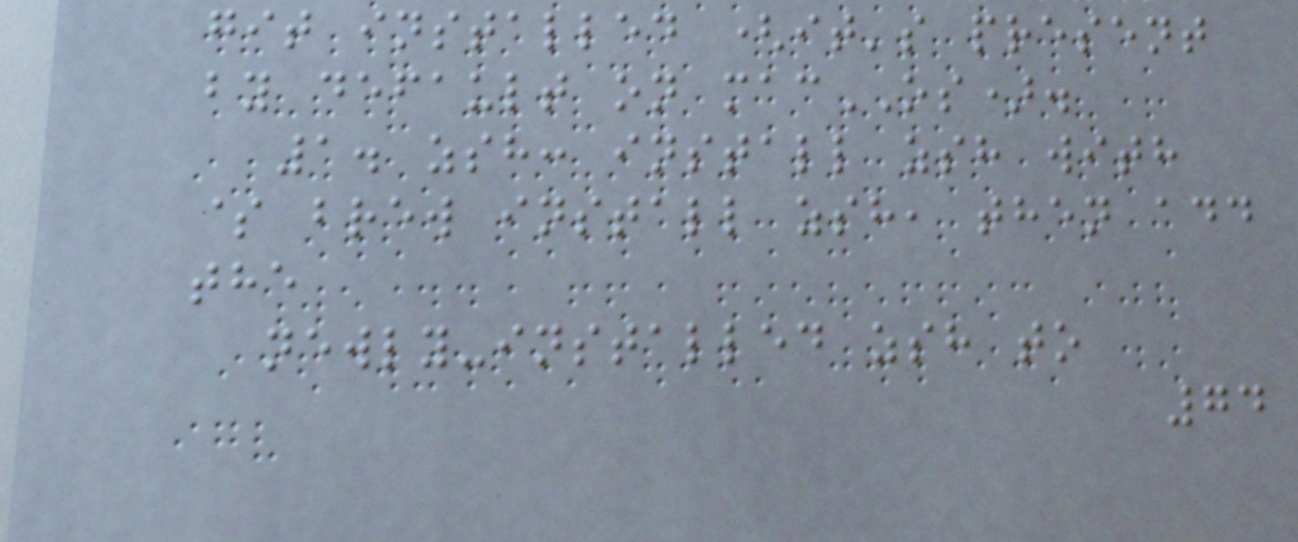git installed (it's present
by default on macOS).
1. zsh: install zsh with
$ brew install zsh, then add
the
newly-installed zsh to
74
